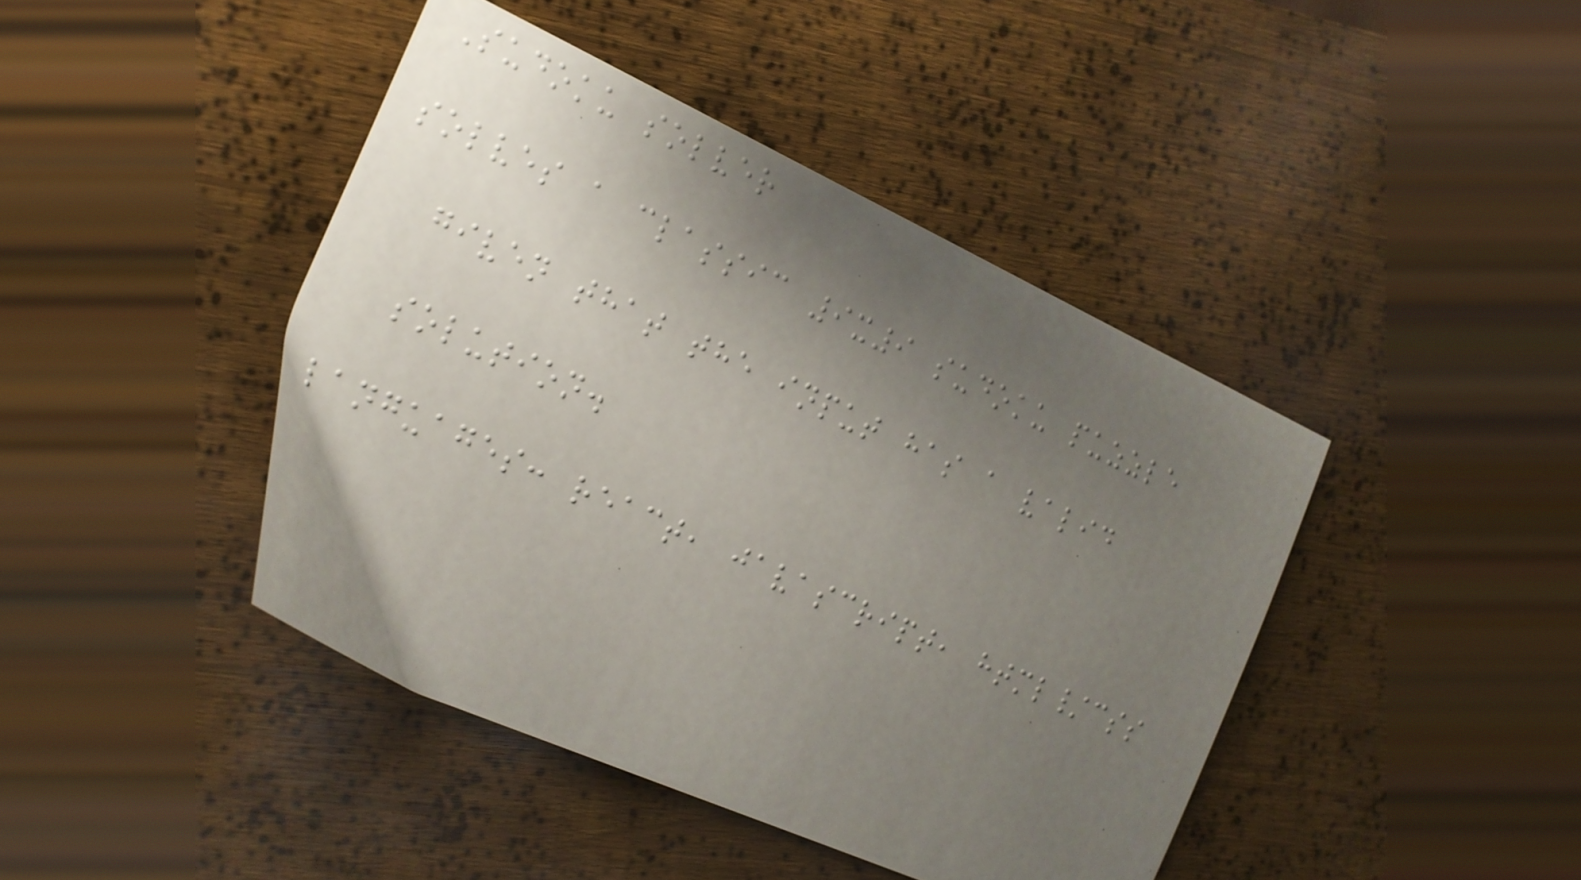Sudoku solver
solves a classic 9x9 sudoku puzzle
given that the input has a valid
solution.
languages: react, javascript, html/css
